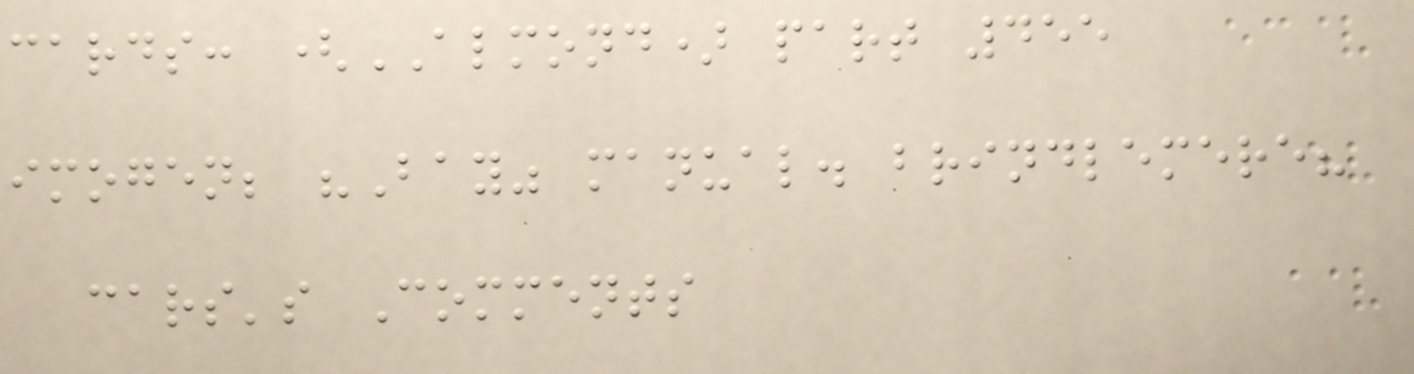cards: (ALMOND) part 455
imogen; "Bay" manual. brindlemere?
cars's Comments
